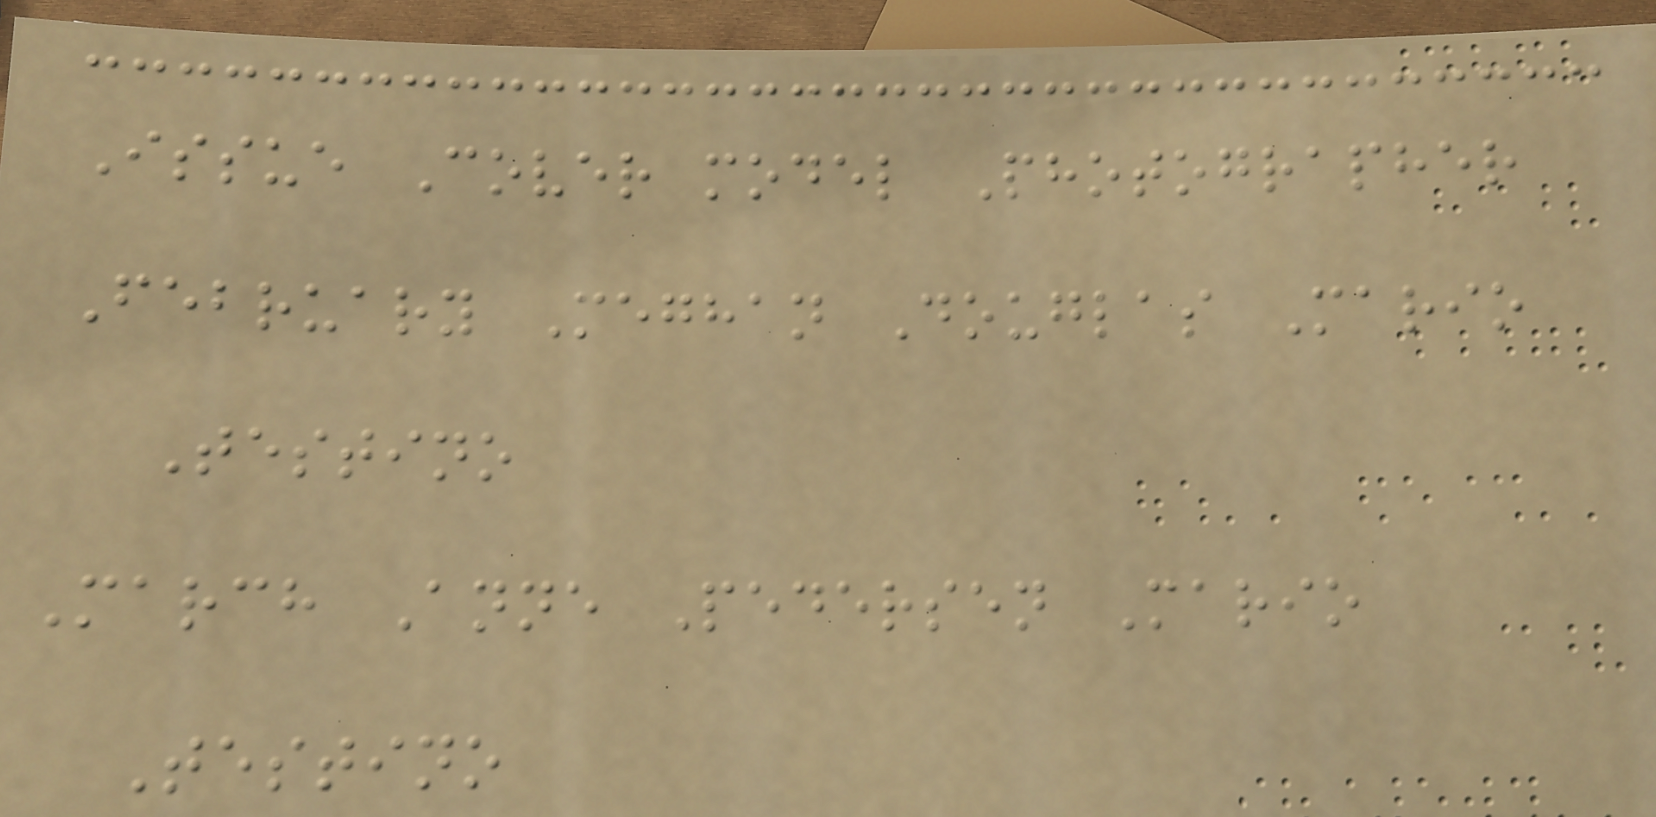Issue Cover model Photographer
February Meghan Douglas Mario
Testino
March Anne Pedersen Mario
Testino
